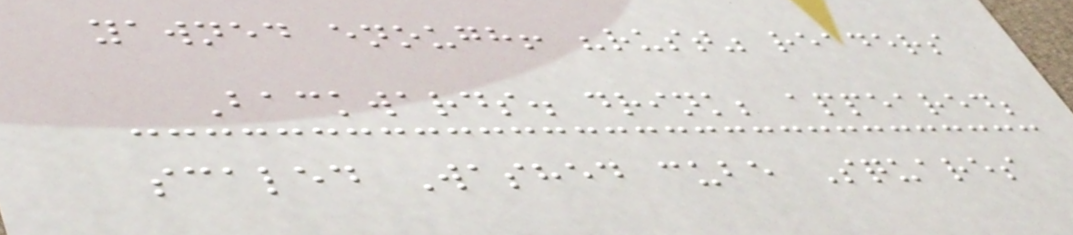yawned enough! "rust" readers
Backwards. drink; appeared;
scaled Washed cube Squares
